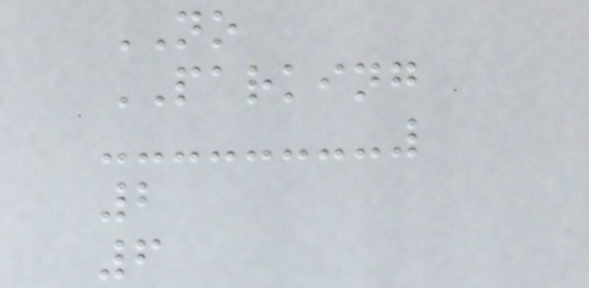NO
PARKING
2
6
